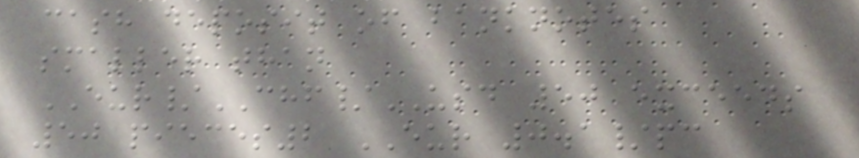cash deposit of banknotes
smaller than
EUR/CHF/USD 50 exceeds
50 pieces2 EUR 0.1/pc
